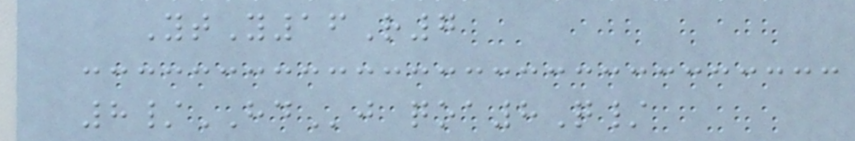YtY16R7
8/HDj qoa8Q/
